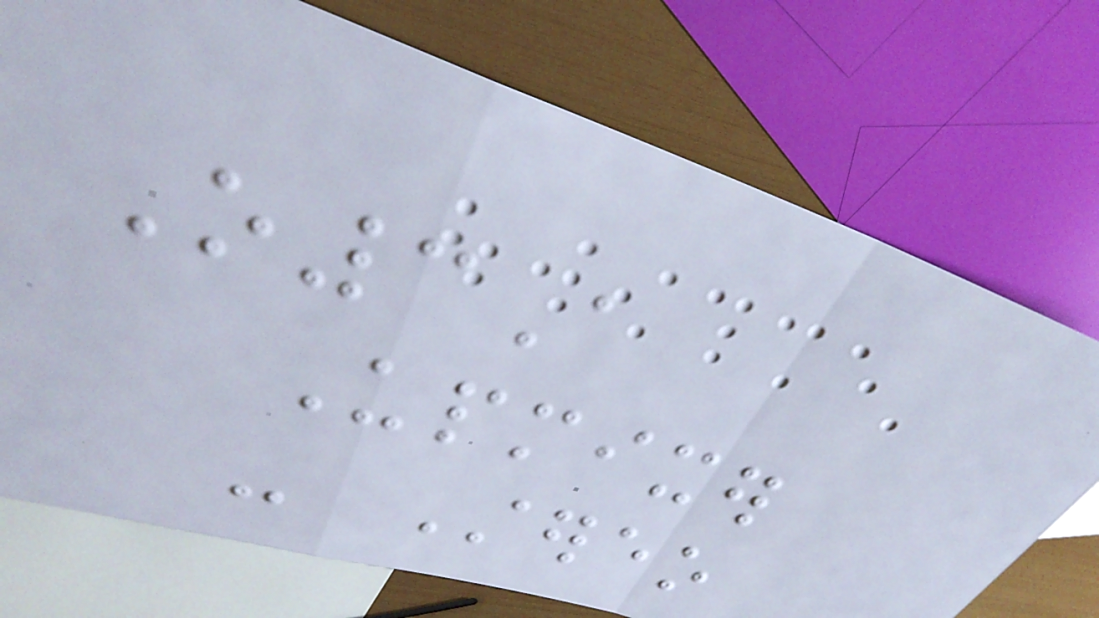O3A
Upmixer
- Stereo
